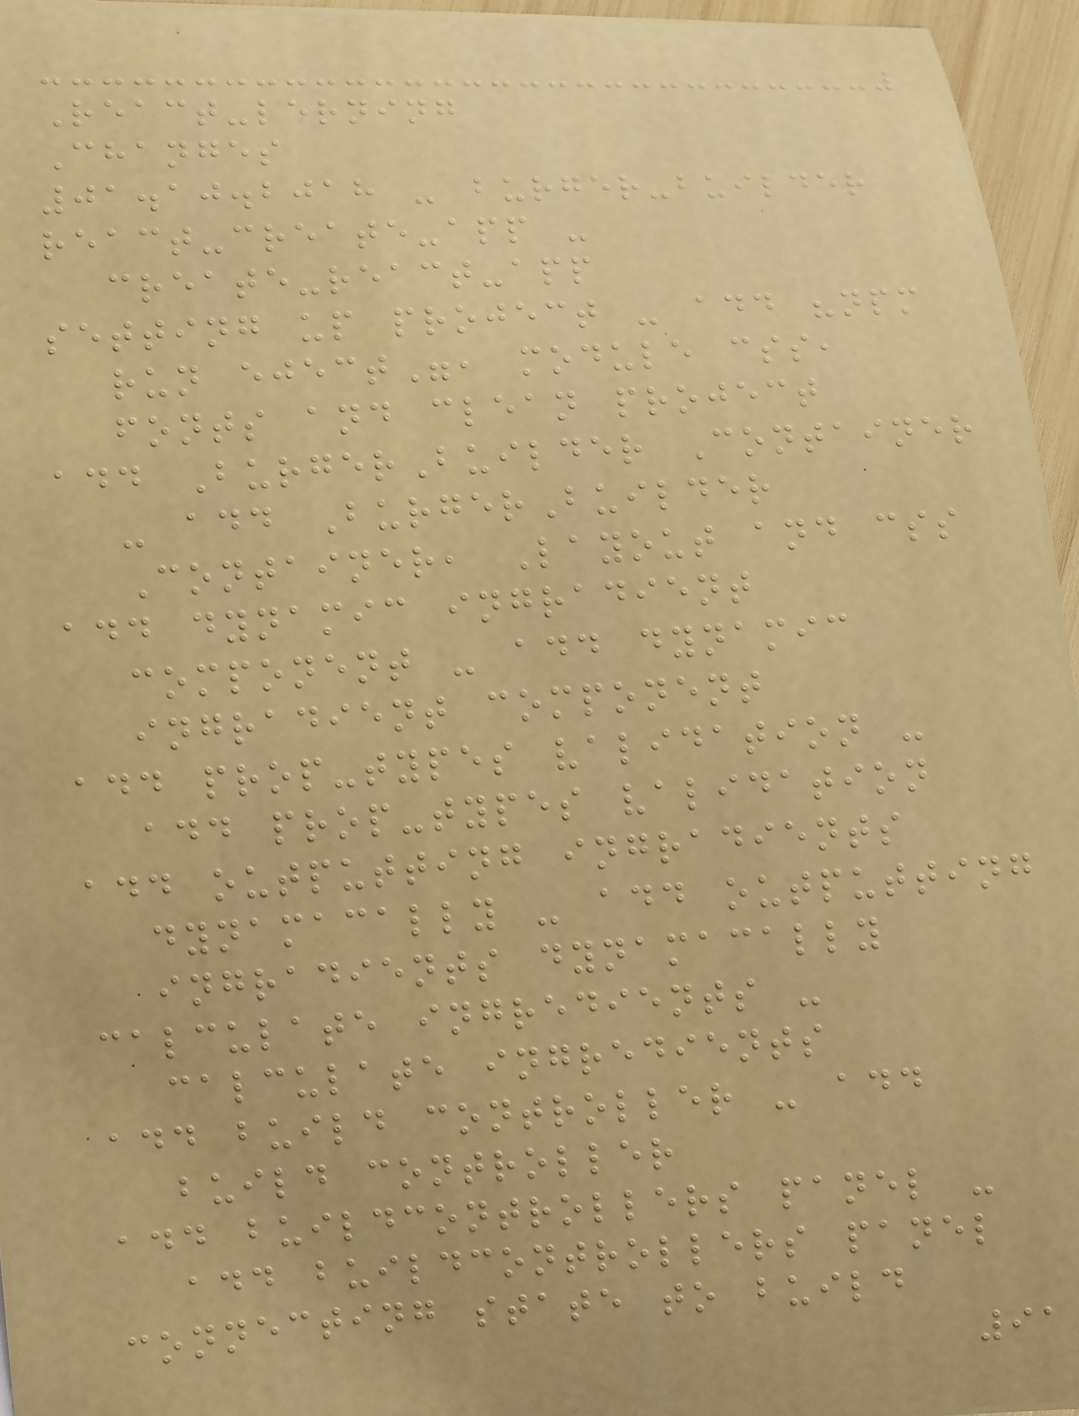React-lerning
Changes
01.10.2018 - burger-builder
react-create-app -
create-react-app
setting up project - add "npm
run eject", module css,
fonts and clean project
add BurgerBuilder Container
- add BurgerBuilder
Container, Layout and css
add dynamic ingradient
component - add dynamic
ingradient component
add prop-types validation -
add prop-types validation
add outputting ingradients
dynamacally - add outputting
ingradients dynamacally
calculate ingredients -
calculate ingredients
add build controller - add
build controller
add buildcontrollers panel -
add buildcontrollers panel
connecting state to build
91
